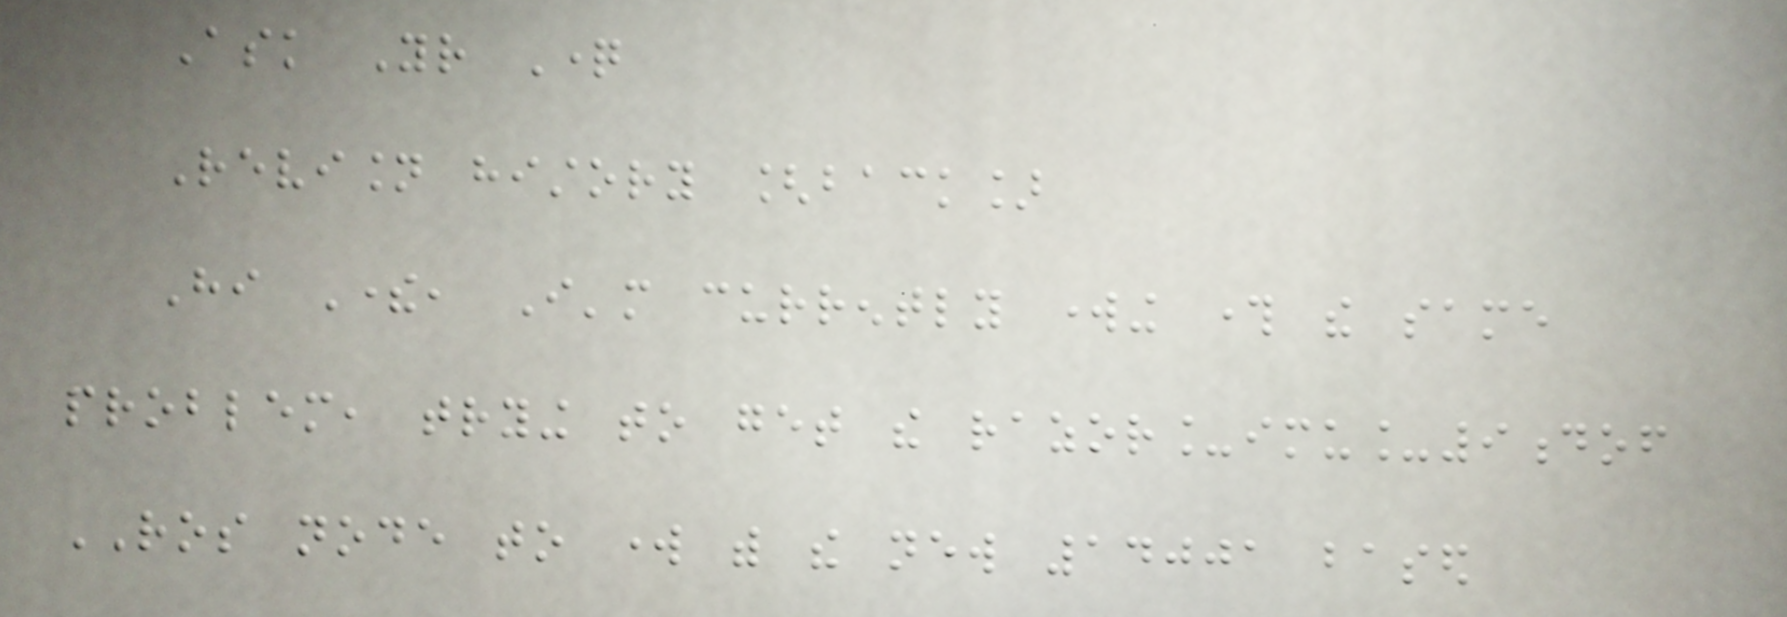Ask Your Question
Revision history [back]
Hi There, I'm currently working through the same
problem, trying to get the razor_imu_9dof
ROS node to work with the new 14001 based
